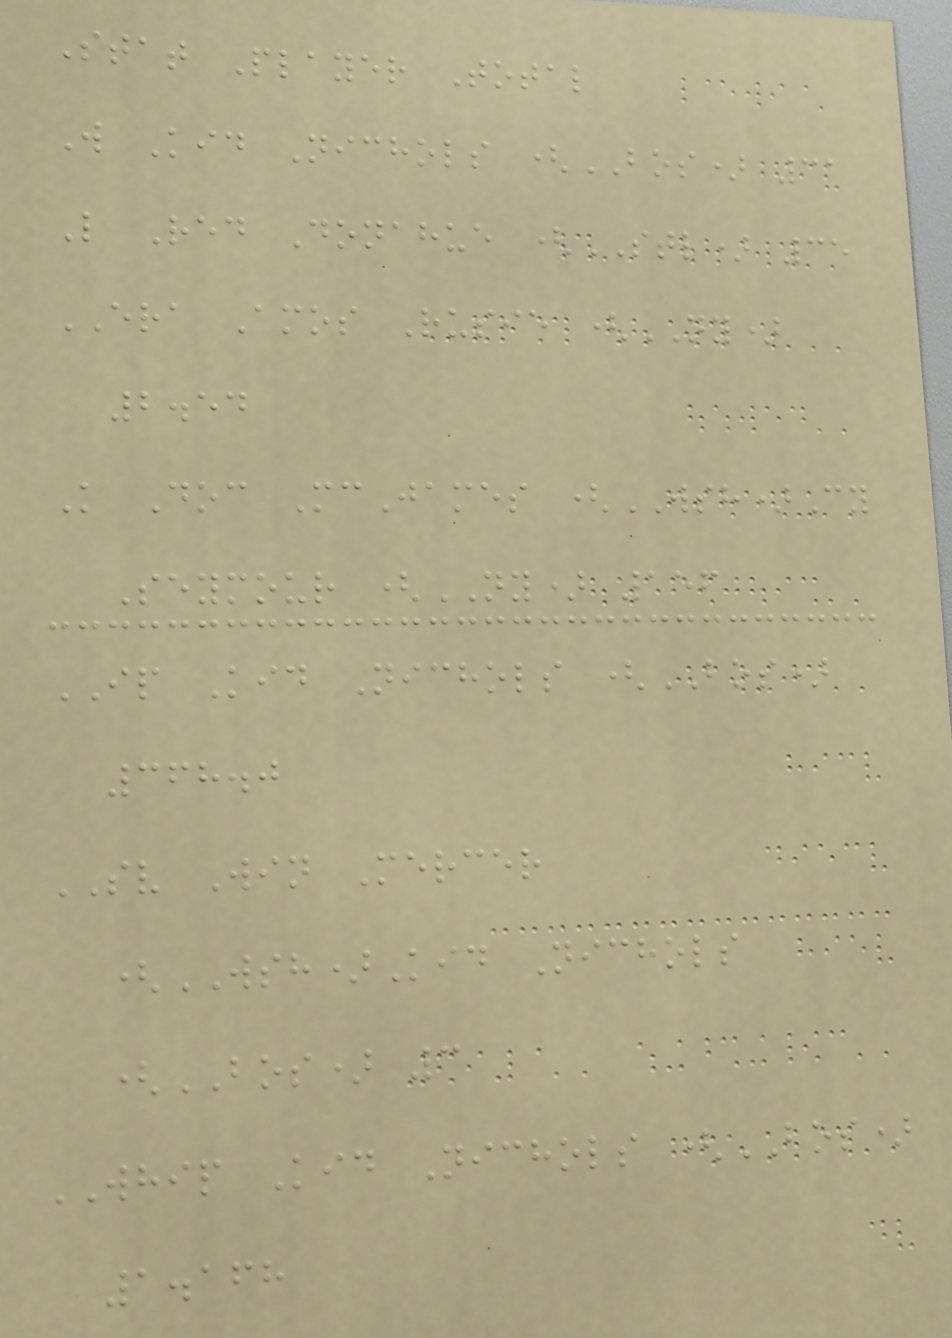Stat Player Total
W Kid Nichols (BOS) 31
L Red Donahue (STL) 35
ERA Amos Rusie (NY)
2.54
K Doc McJames (WSH)Cy
Seymour (NY) 156
IP Kid Nichols (BOS)
368.0
SV Win Mercer
(WSH)Kid Nichols
(BOS) 3
WHIP Kid Nichols (BOS)
1.168
